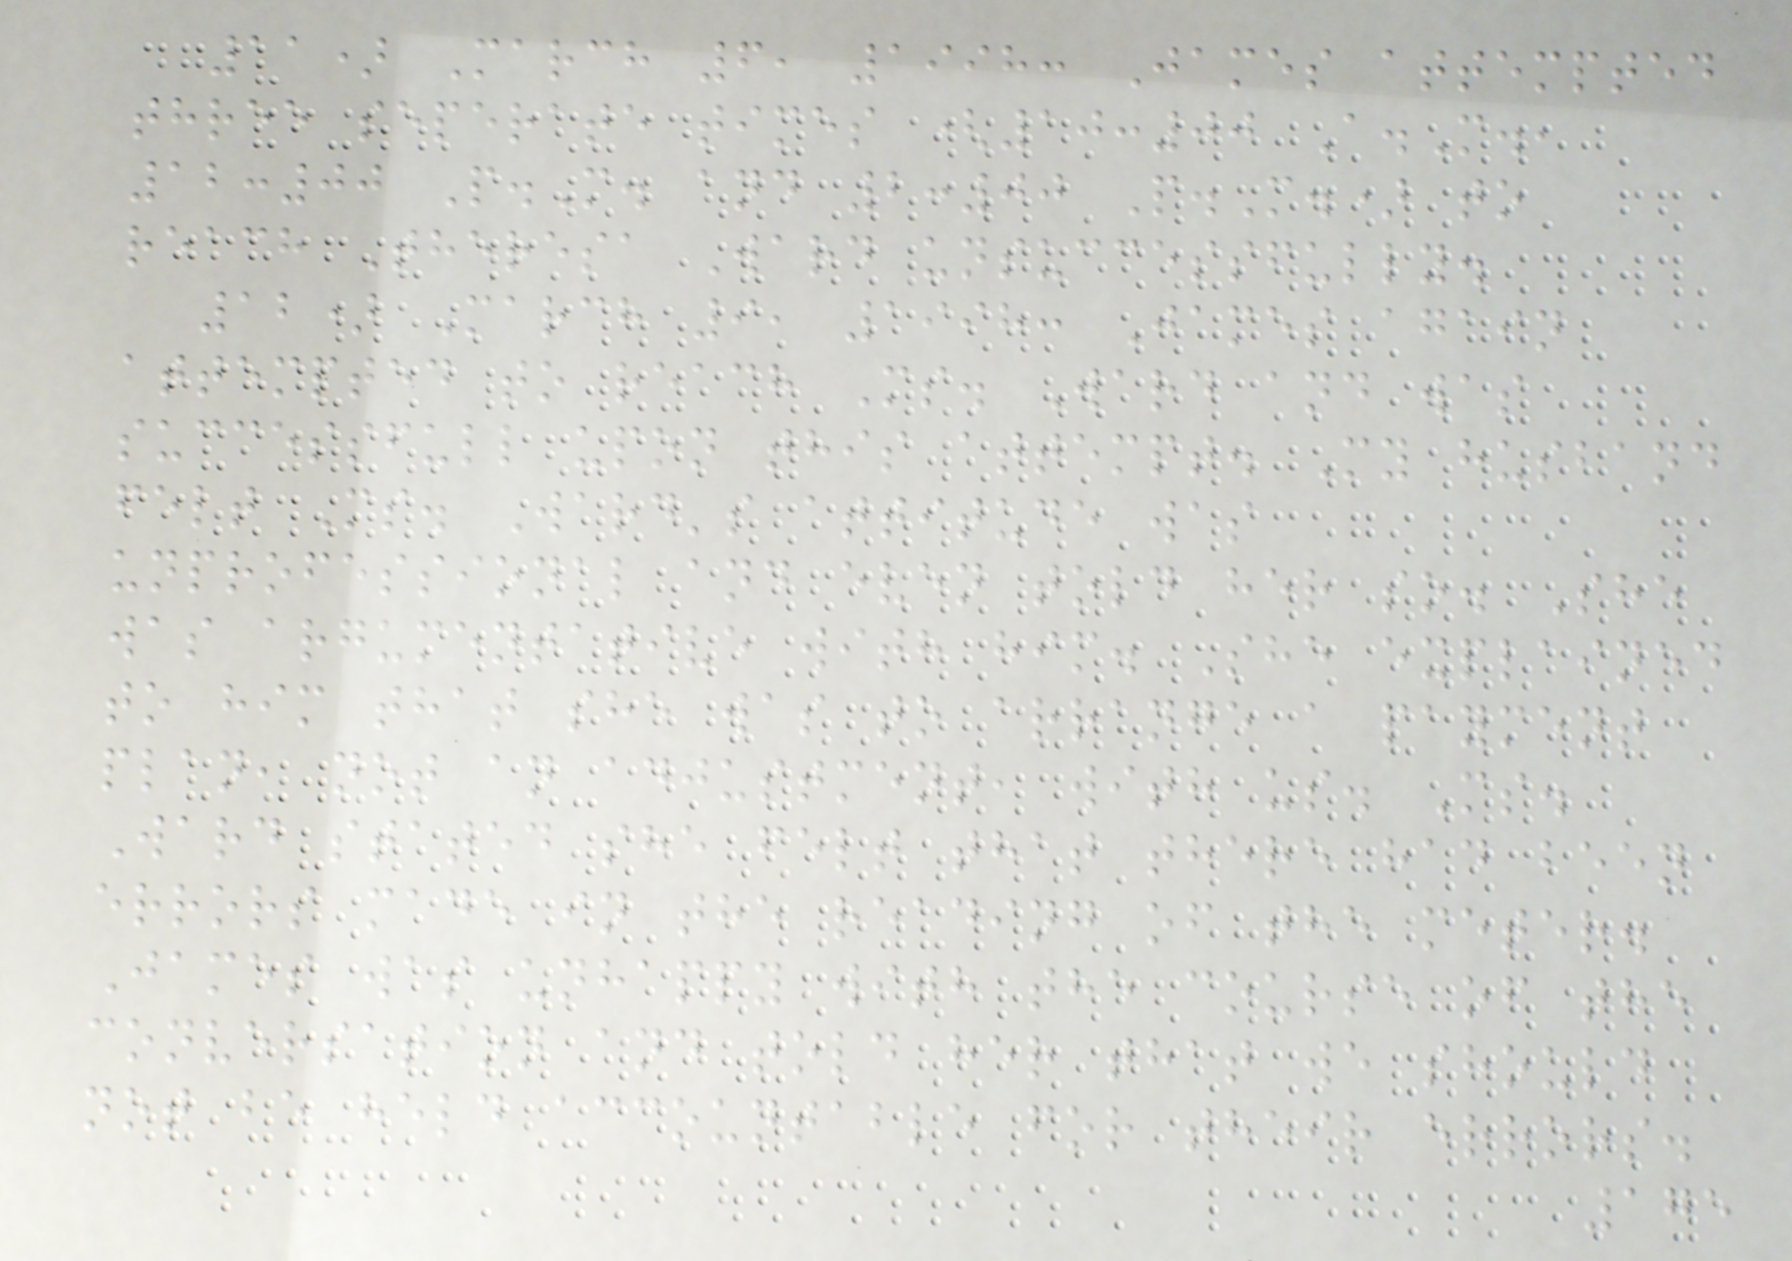11) March 6, 1998: James attempted
three seperate times (10:00 A.M.,
12:00 P.M. and 2:00 P.M.) to
reach Theresa Ward unsuccessfully.
12) March 9, 1998: James again
attempted to reach Ms. Ward and was
successfull upon this attempt. My husband
felt Ms. Ward's attitude was
unprofessional and even told her so. She
was argumentative with him. She explained
to him that she was to arrange a payment
plan, not an adjustment, with us. Ms.
Ward stated she felt that there had been
errors made in the reading of the meter.
James was unhappy with the course of the
conversation and told her that we should
not be held accountable for their errors.
175
